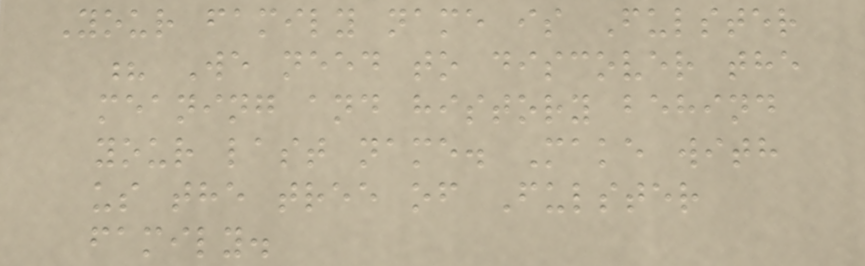Your family name is Fulster
? We need to discover the
meaning and history behind
your last name. Make with
us the tree of Fulster
family.
